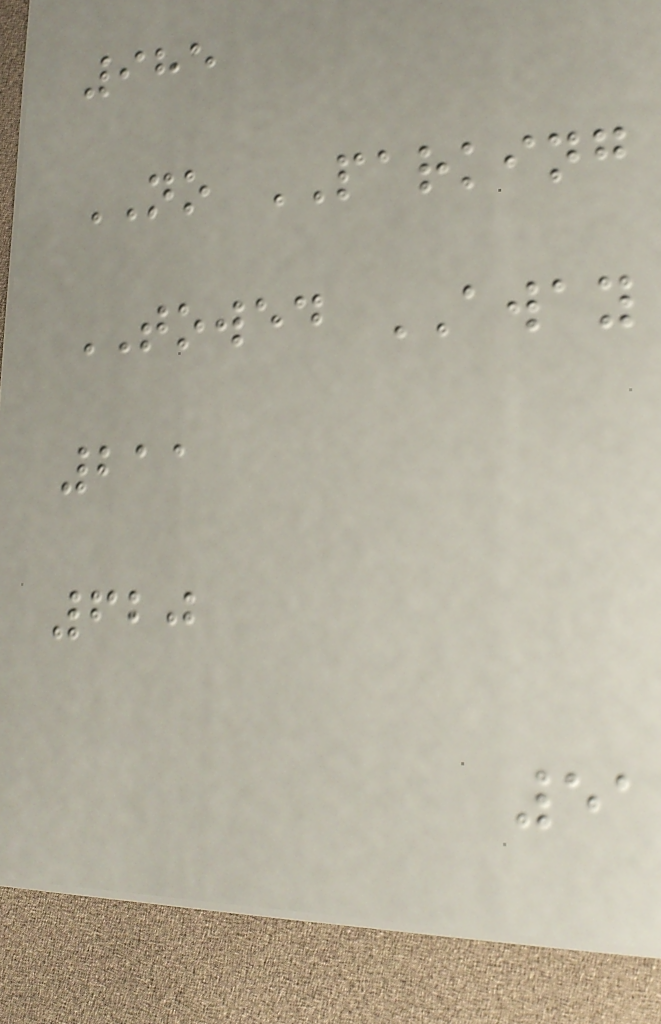985
NO PARKING
TOWED AWAY
211
620
51
